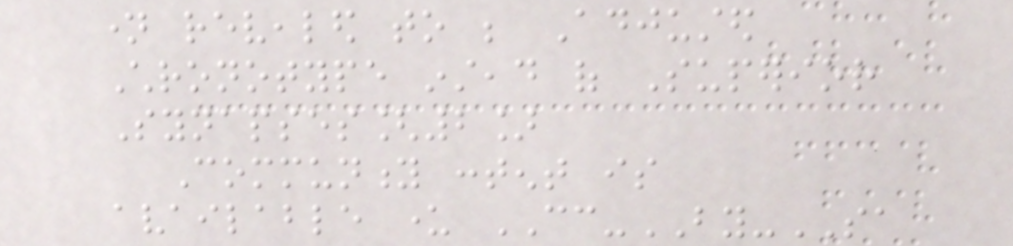name revealed to be Adjusted
Chronotype instead of Superior
Synapses[2]
Community content is
available under CC-BY-SA
